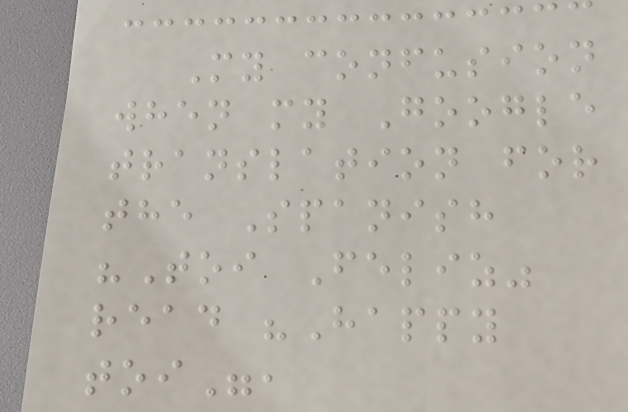My confusion
when my Google
translation for
the Spanish
"Toi Feliz"
read "Happy
toi",
